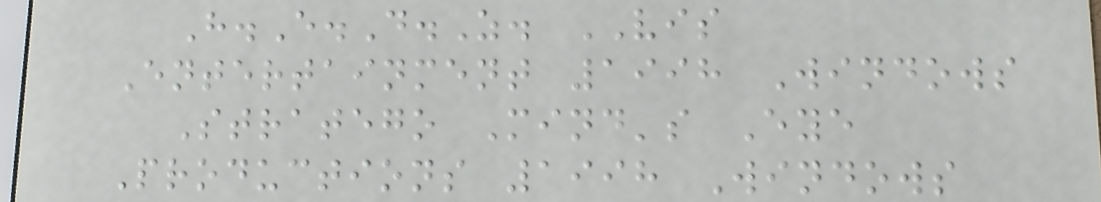H.E.D.Z. VIS
Entertainment 1998 Windows
Stratego Mind's Eye
Productions 1998 Windows
